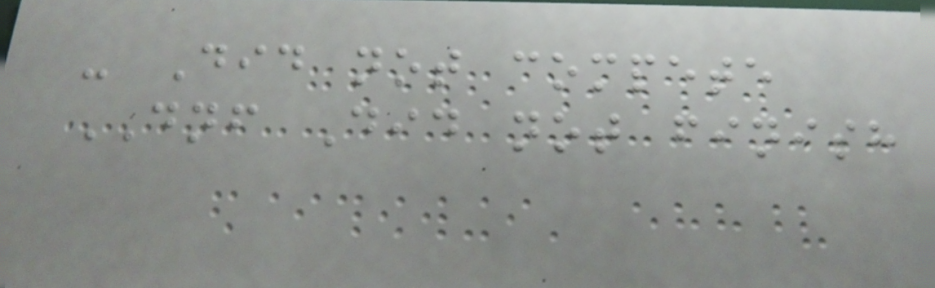- Did not compete
DNF Did not finish
